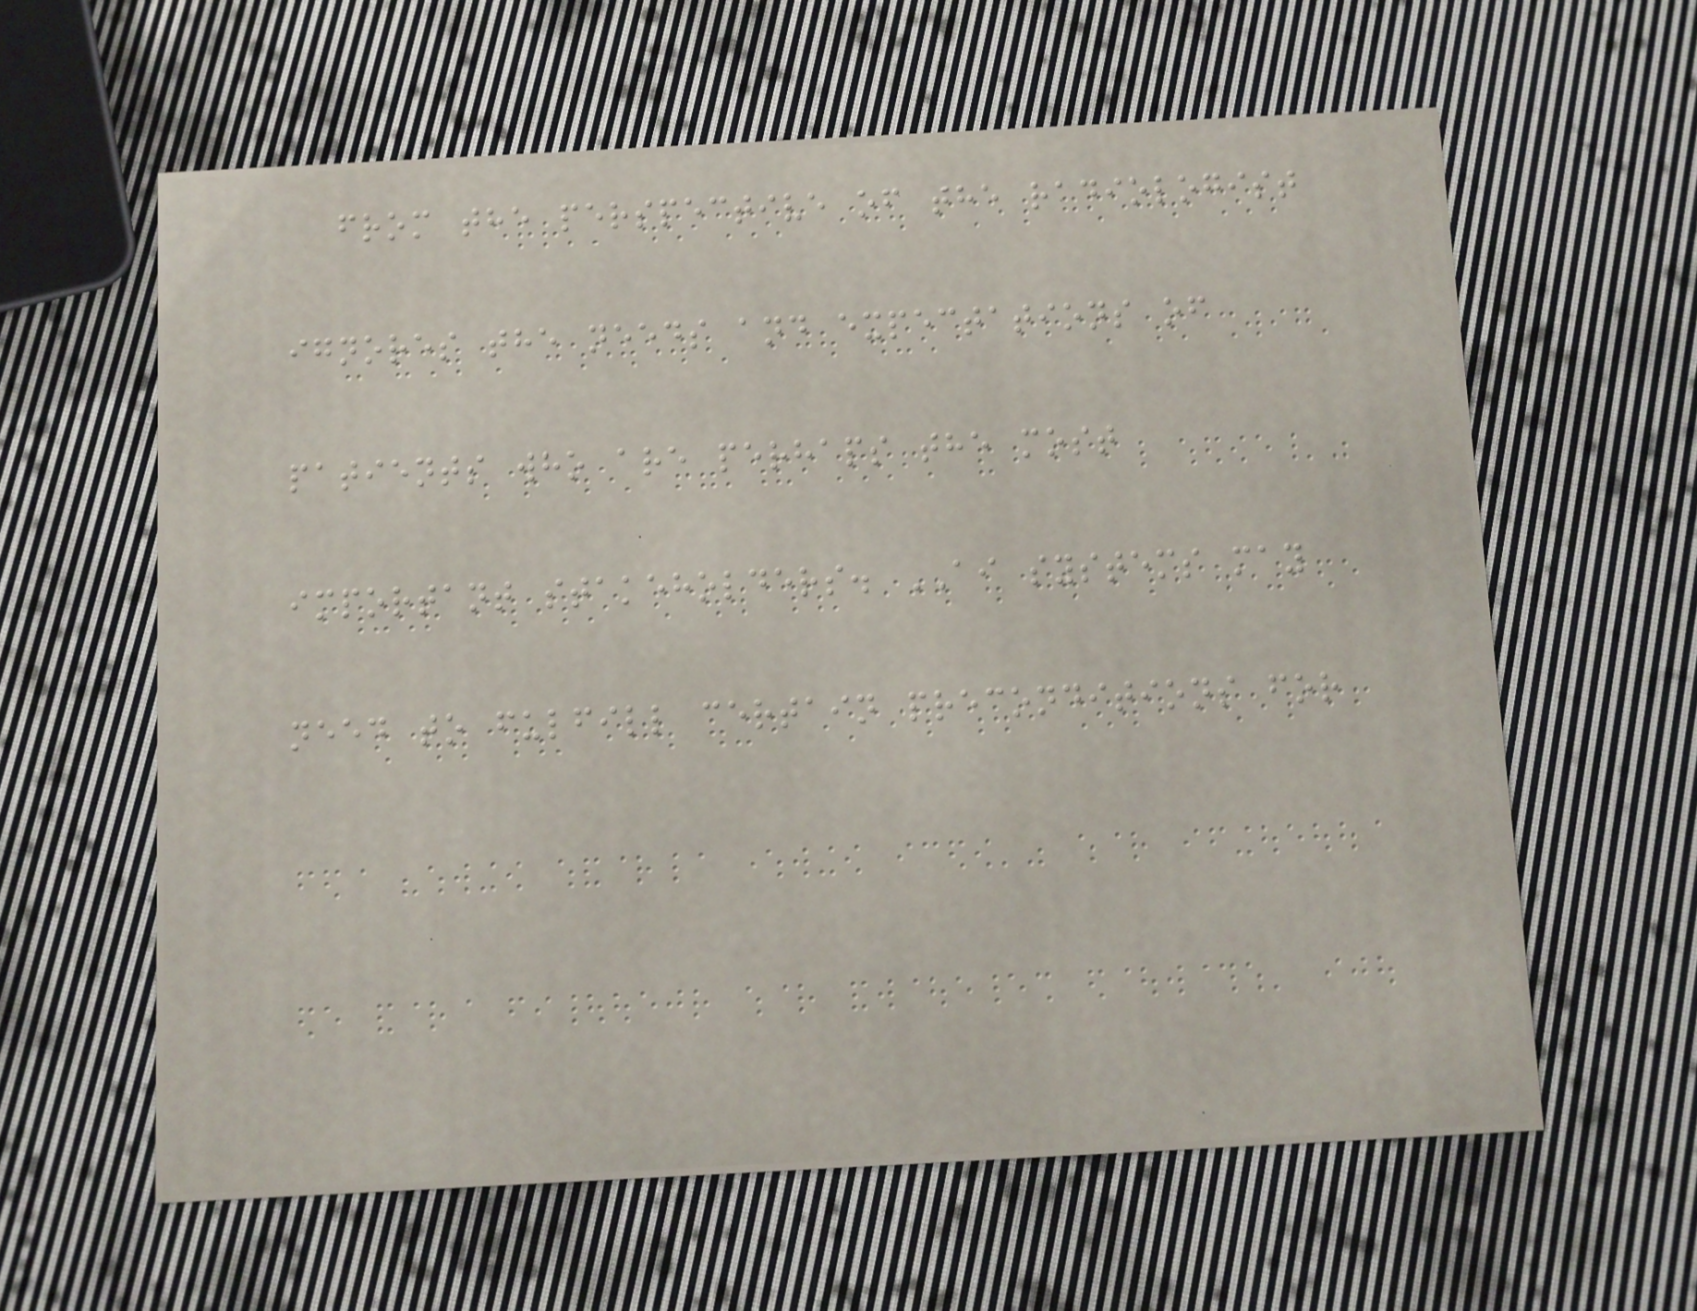from the perspective of the radiologist
ignores the needs and expectations of
patients who are perhaps the most
important stakeholders. AI systems may
need to fulfill certain preconditions for
